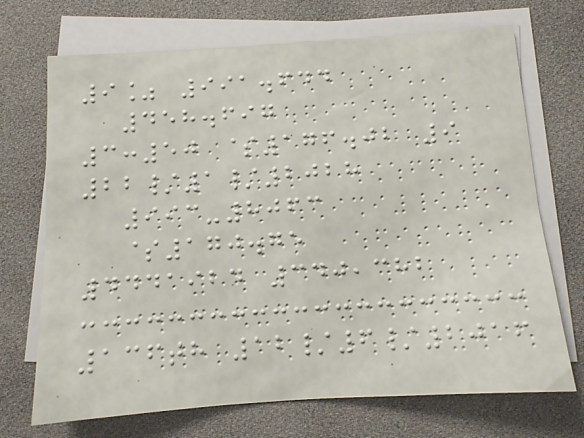9% 991.644
458.697
3:50 $176.02 9
22/1/2028
993-8063
$170.75
4441924 340,382
136th 12/6/2016
